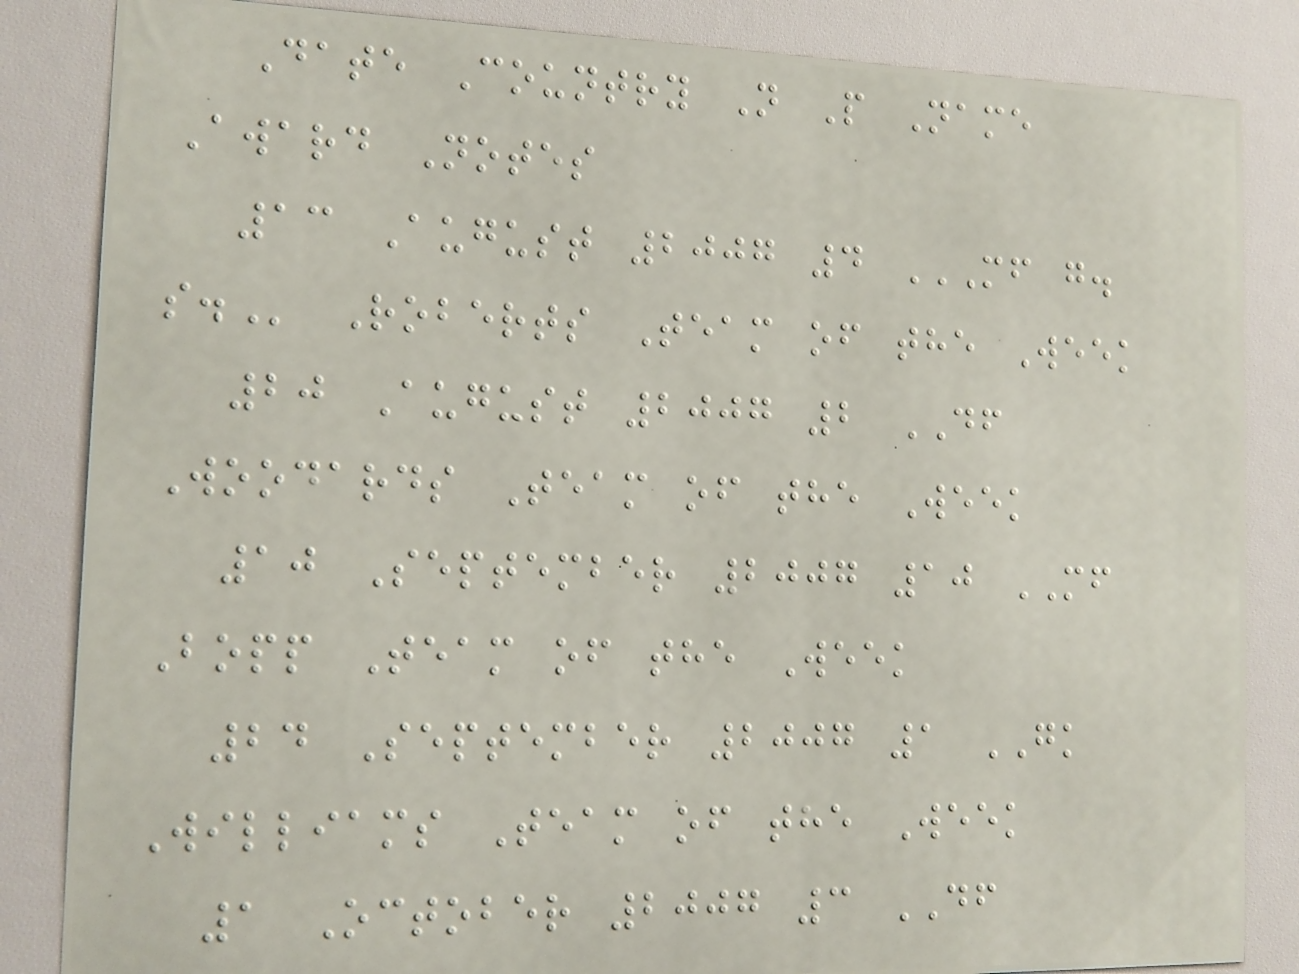Date Country N P Name
Award Notes
13 August 2007 4 MF G.
S. Roberts Team of the Week
20 August 2007 2 DF
Woodards Team of the Week
10 September 2007 10 MF
Bopp Team of the Week
24 September 2007 1 GK
Williams Team of the Week
1 October 2007 3 DF
